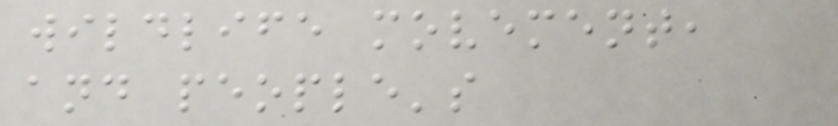wildlife movement,
and people's
